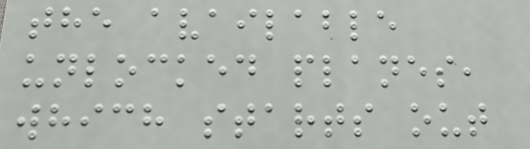the available
unlocked planes,
which starts out
